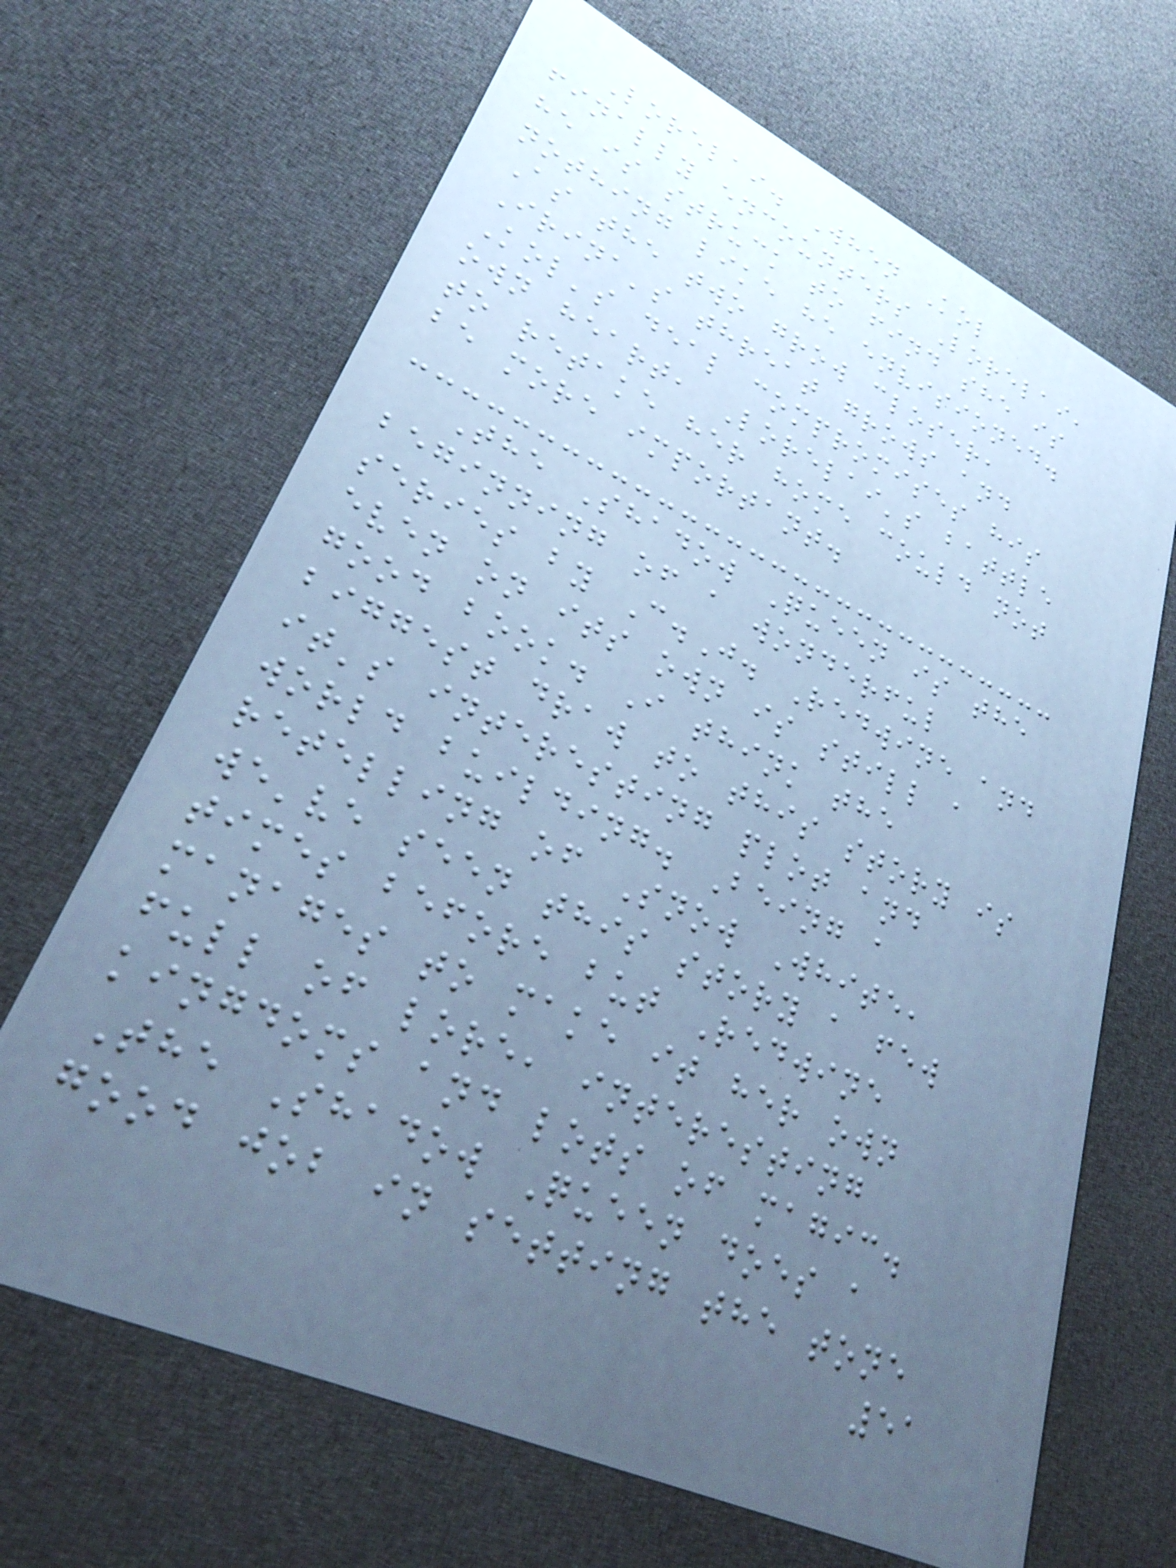Lorelai. When Kol
finally encounters Lorelai,
he is struck to find she is
nothing like he envisioned.
As the two grow closer,
Irina's threat grows and
Kol's deal compromises his
own heart, Lorelai's battle
to retake her home could not
be more important.
The Shadow Queen is the
beginning of a wonderful
series by C.J. Redwine and
even on its own is still a
good book. I think the
biggest draw to this story is
it's interesting plot and
world building. Being a
retelling of Snow White,
we've seen this story a few
times before but Redwine
manages to make it her own
full of lore, interesting
kingdoms and lots of magic.
The Shadow Queen does a
good job in setting the tone
51
